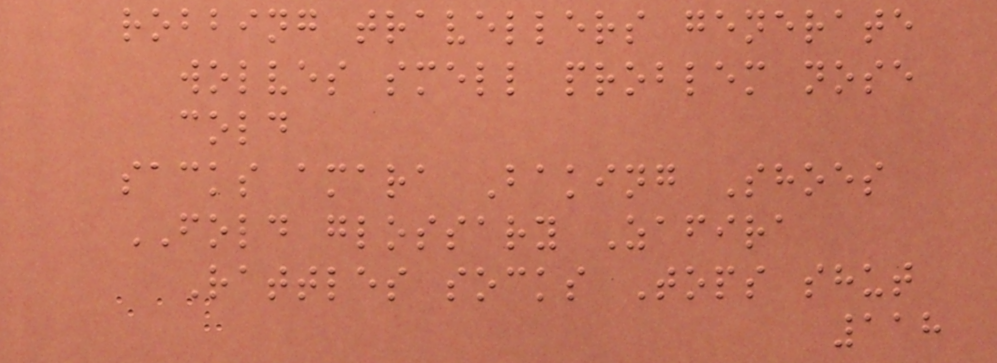robbing travellers generate
wolves smell problem nose
cold
sacks amara Baking Shoes
FOLD glossary Zafira
Rattles socks Tops shut
118
